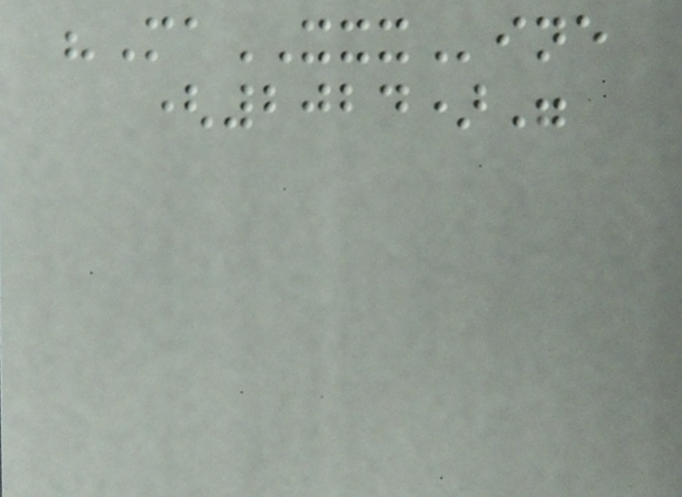"MaXXXine
(2024)"
